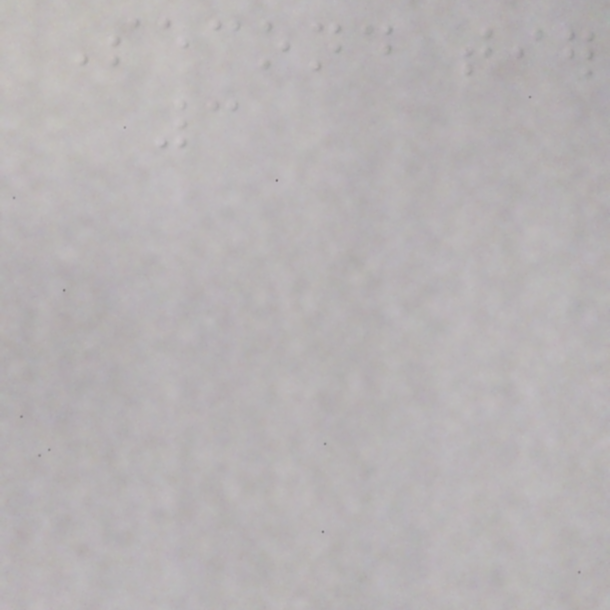Second tier
3
